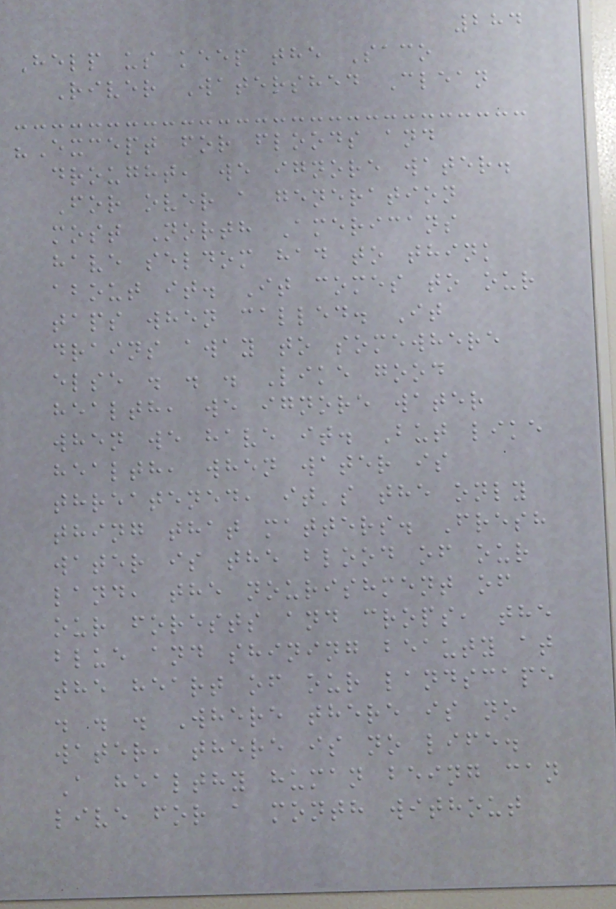284
Help us keep the Saco
River Watershed Clean
"Except for floods and
drought, we ignore water.
For over a generation
most North Americans
have seldom had to think
about it. It comes to our
taps when called. It
drains away to somewhere
else . . . Like good
health, we ignore water
when we have it. But like
health, when water is
threatened, it's the only
thing that matters. Fresh
water is the blood of our
land, the nourishment of
our forests and crops, the
blue and shining beauty at
the heart of our landscape
. . . Where there is no
water, there is no life.
A healthy human being can
live for a month without
